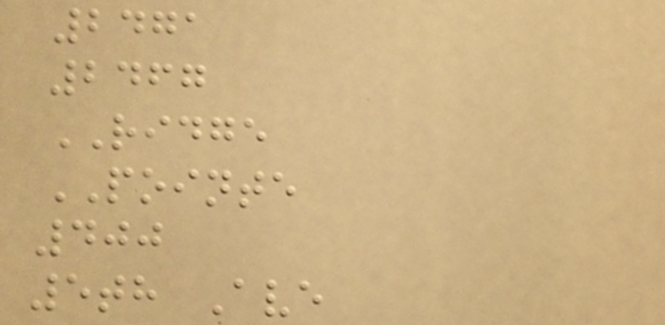2471
2467
RIDGE
POINTE
400
5th Ave
